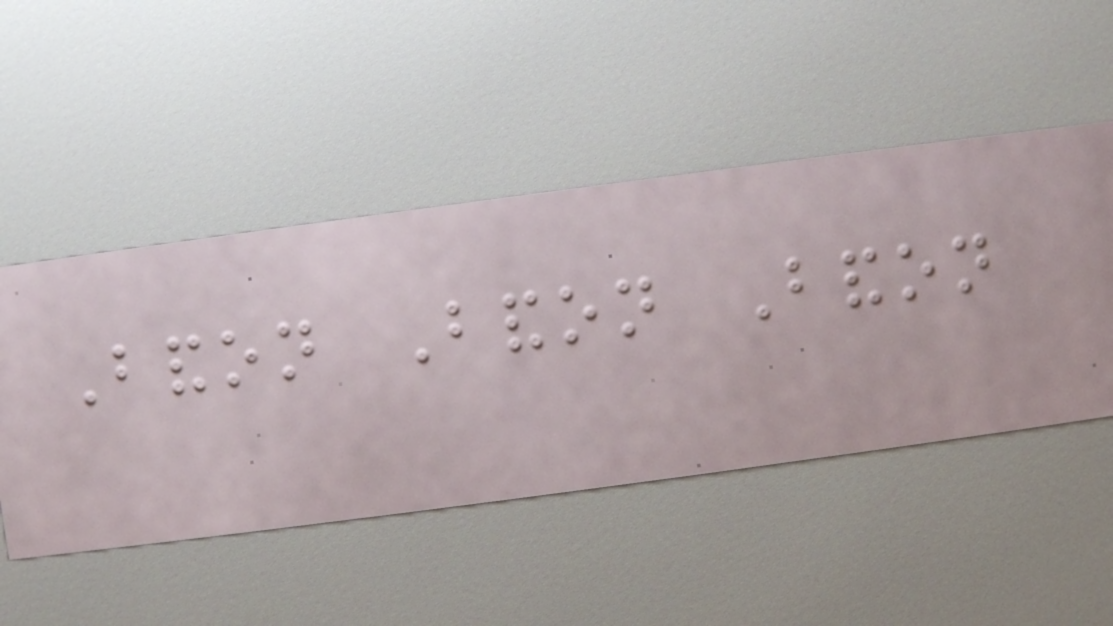Bandon Bandon Bandon
